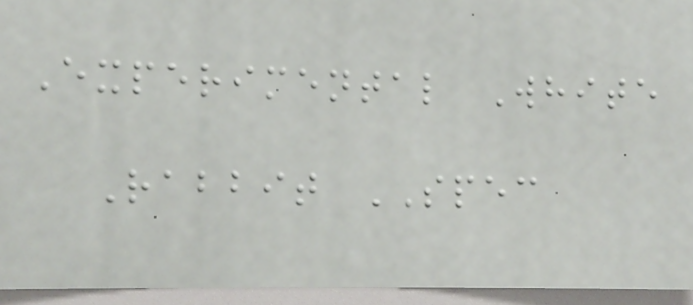Experimental White
Rabbit SPEC
